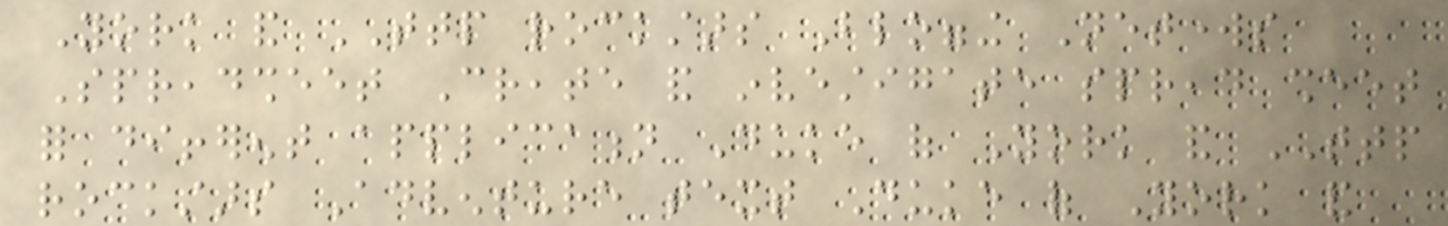York and TTP rockstars Blogging Networks
Spreadsheet Create and investigate spread sheet
for different application Duke of York and TTP
rockstars Adventure text Duke of York and
